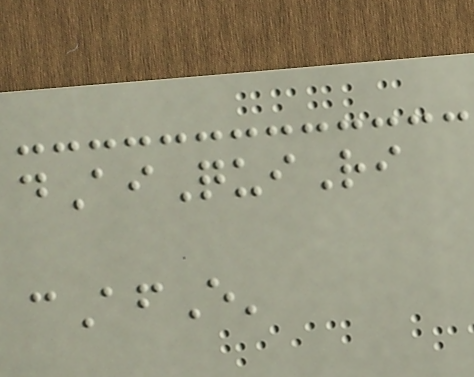dAiQuiRi
cAfE'
